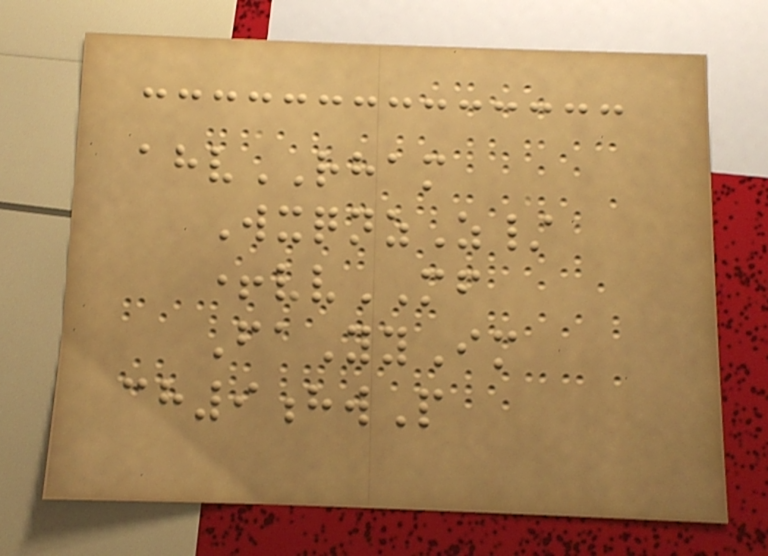ahvRHAM
WxqnzZ/
+vvMF
FaYyIm
ch9hwP
